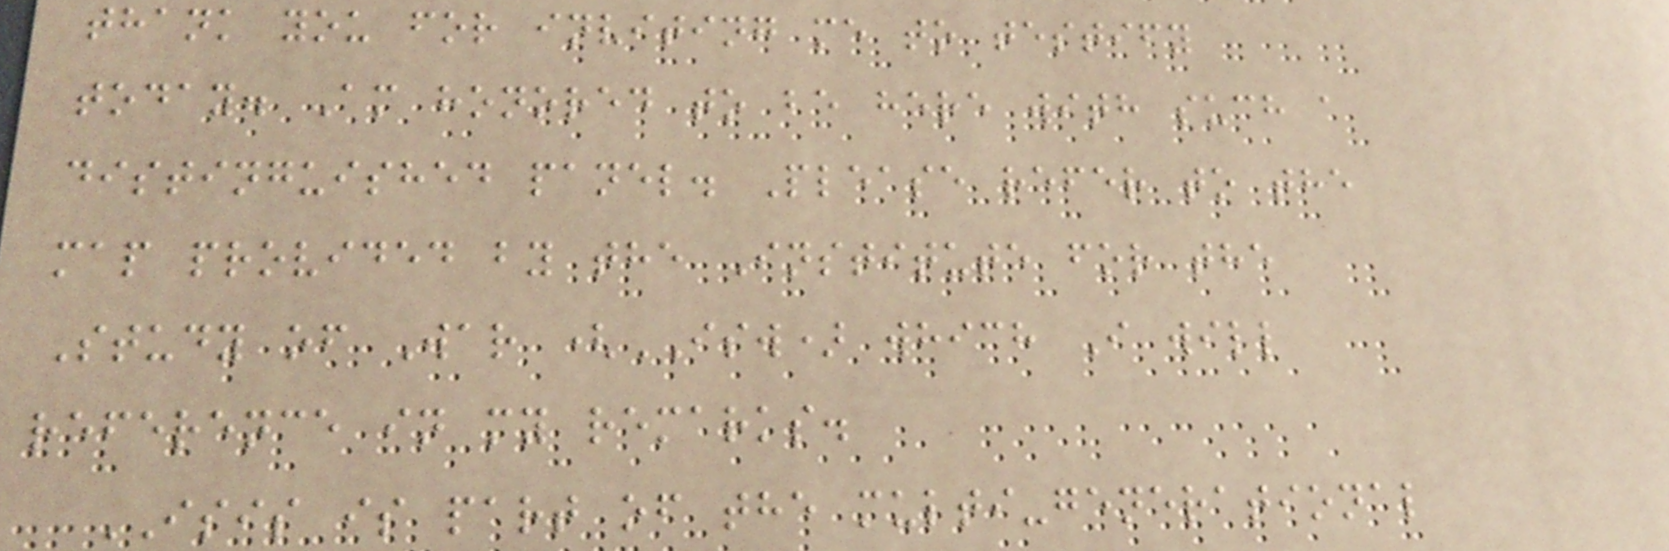thank you for inviting me to testify
today. Am honored to be here with such a
distinguished panel. Please refer to the
map provided by the Institute for the
Study of War (ISW) which I will
reference in my remarks.
ISIS is part of the multi-generational
